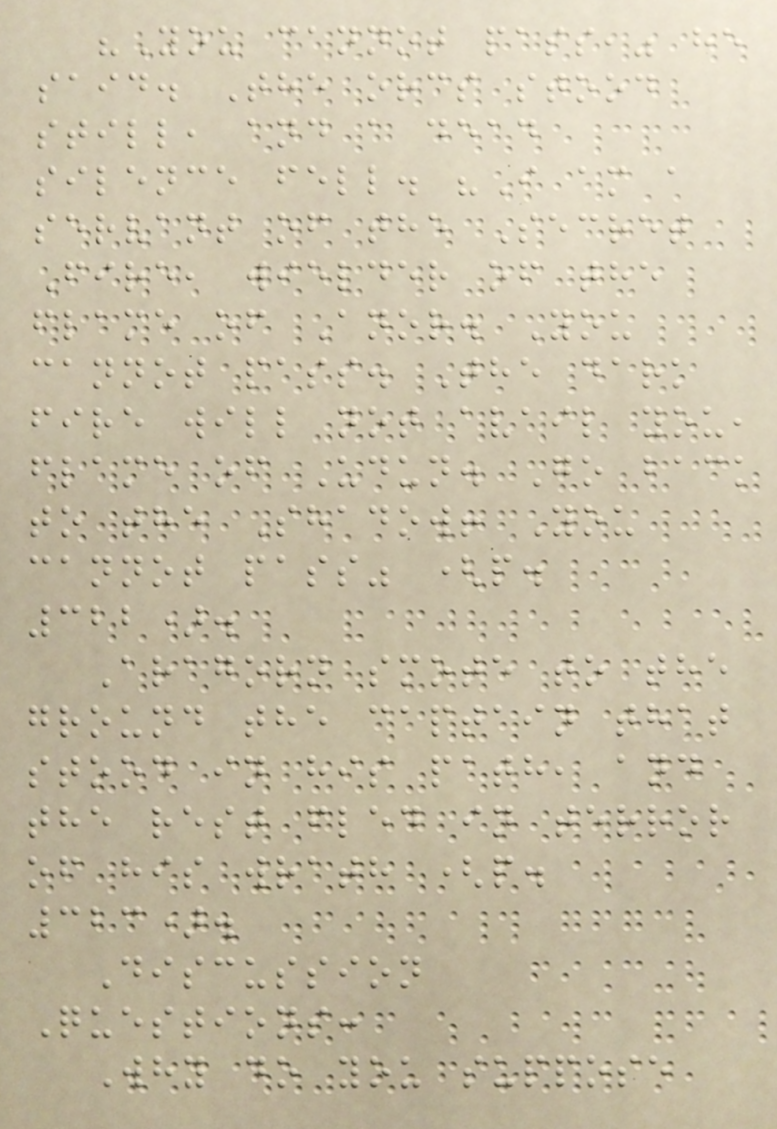"You cannot pass," he
said. The orcs stood
still, and a dead
silence fell. "I am a
servant of the Secret
Fire, wielder of the
flame of Anor. You
cannot pass. The dark
fire will not avail you,
flame of Udun. Go back
to the Shadow! You
cannot pass" (p.
322).
Aragorn smote to the
ground the captain that
stood in his path, and
the rest fled in terror
of his wrath (p.
323).
Discussion
Questions:
Why do you suppose
